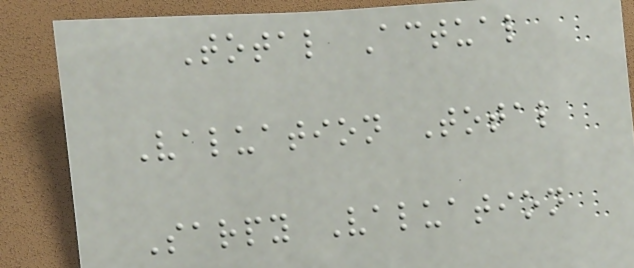Total Actual
Valuation Total
Sarpy Valuation
